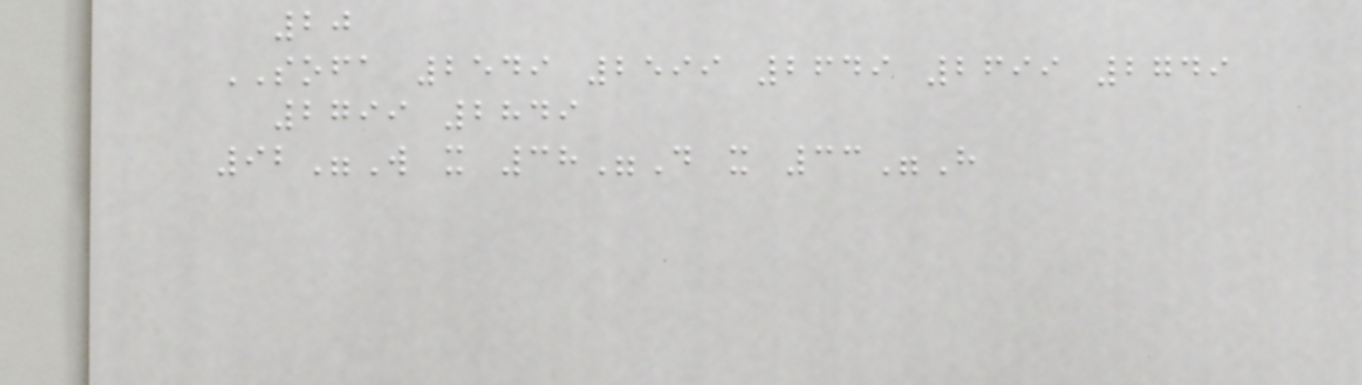20
SOFA 2549 2599 2649 2699 2749
2799 2849
92"W x 38"D x 33"H
